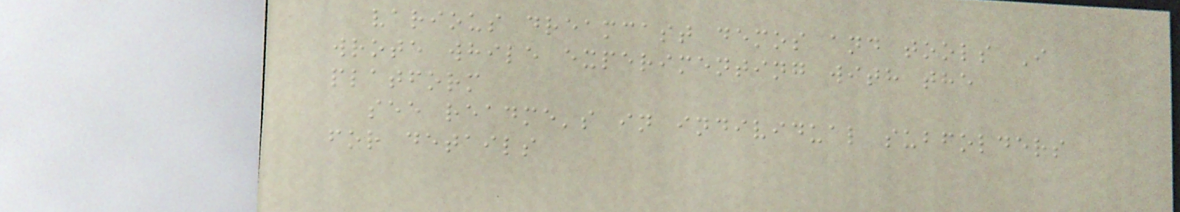various dreamcast demos and tools I
wrote while experimenting with the
platform
see readme's in individual subfolders
for details
